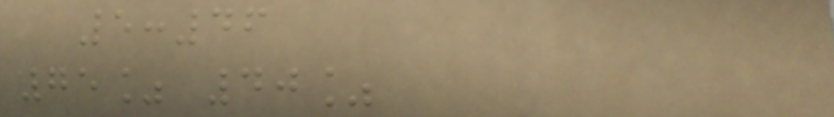5:46
75% 40%
